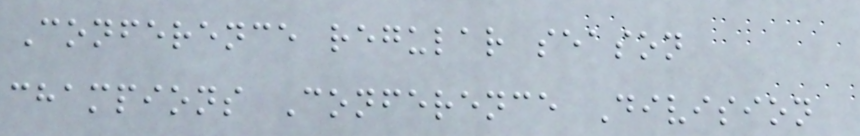Conference regular season
champions Conference Division
